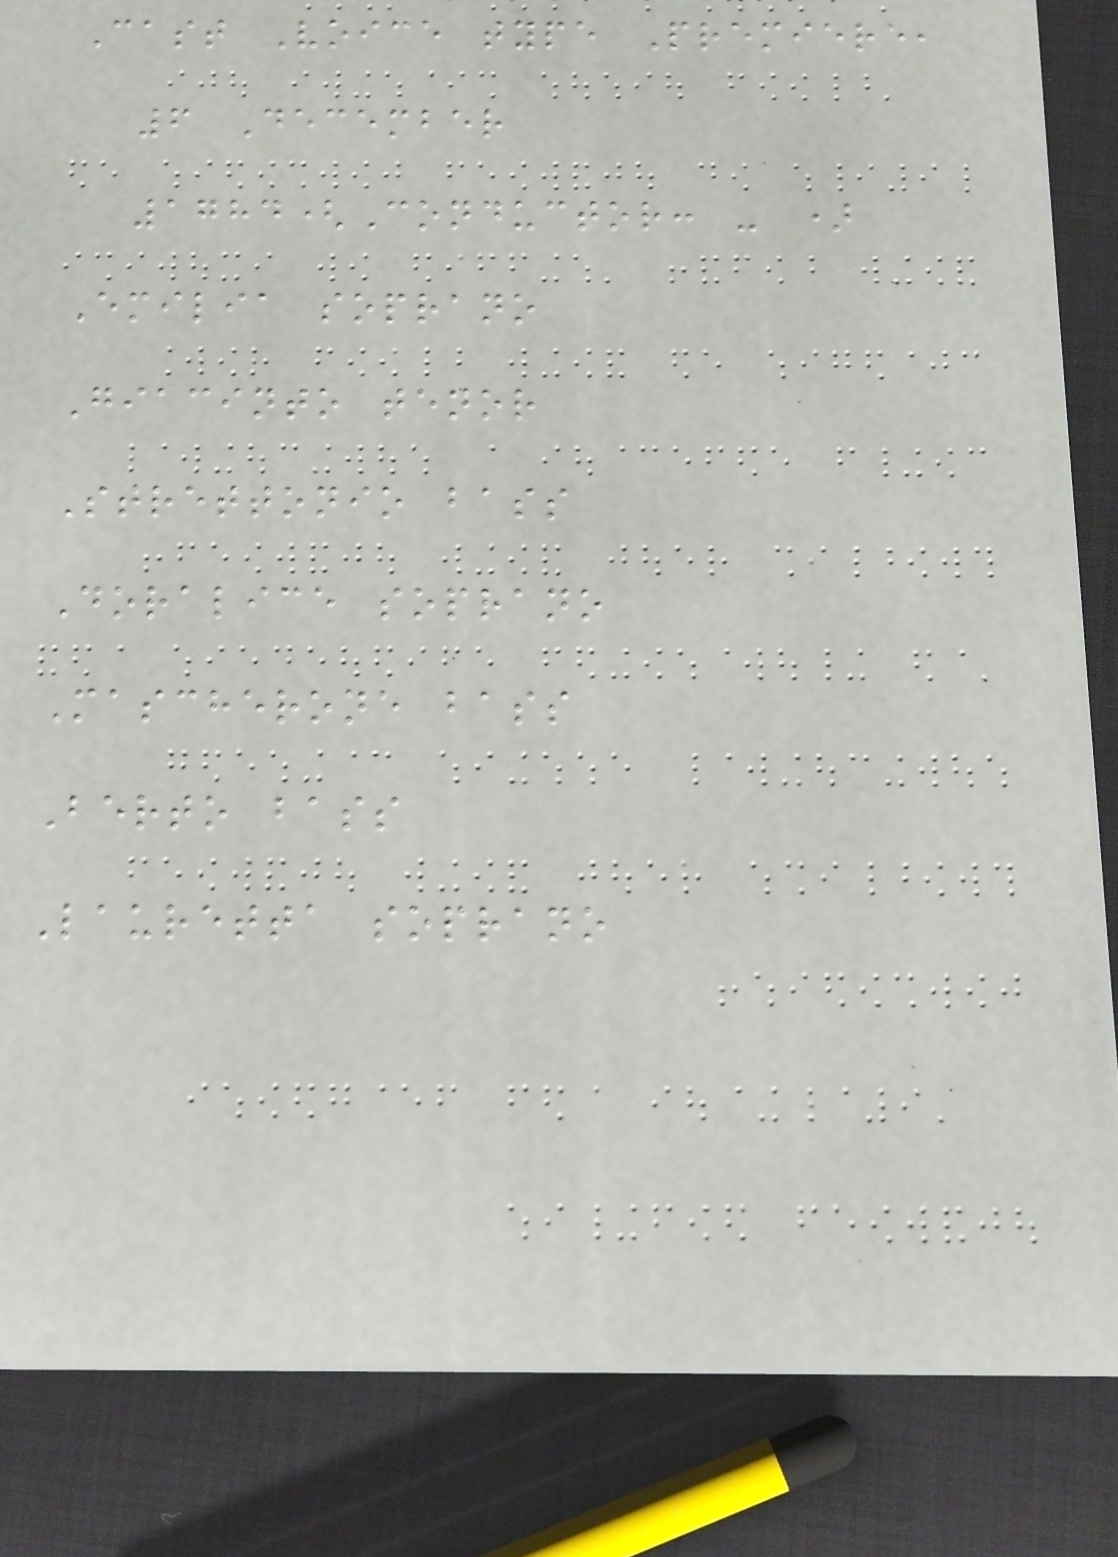Cast Voice type Premiere,
6 December
1784(Conductor: - )
Emilia soprano
Giacinto tenor
Strettonio bass
Doralice soprano
Mascherone bass
Berto bass
Lauretta soprano
